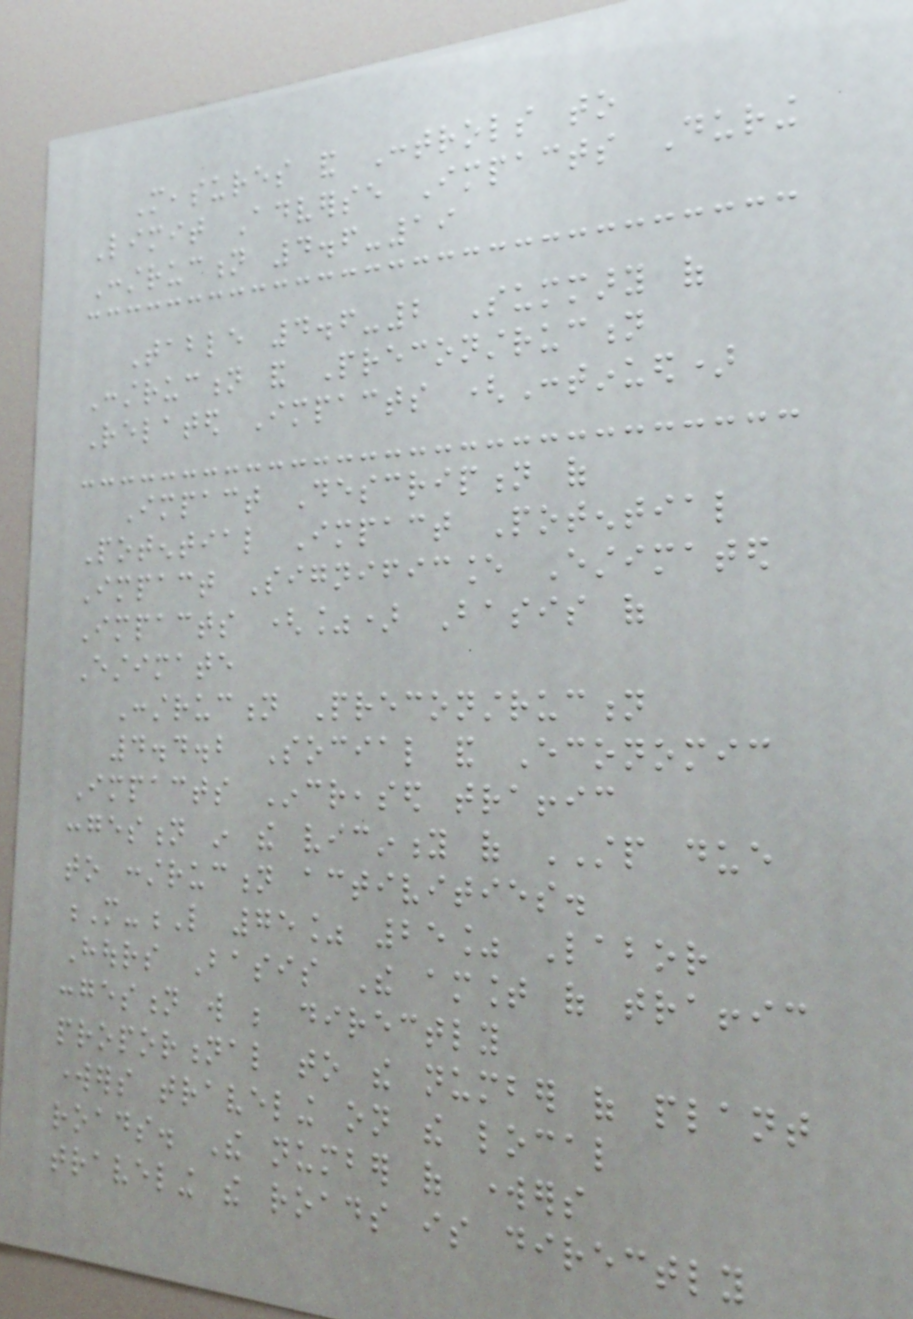Measures and Controls to
Limit Adverse Impacts During
Construction 4.6-19
Table 4.6-2 Summary of
Construction and Preconstruction
Related Impacts (Continued)
Impact Description of
Potential Impact Potential
Impact Significance Estimated
Impacts (%) Basis of
Estimate
Construction Preconstruction
4.4.2 Social and Economic
Impacts Increased traffic
congestion in the vicinity of STP due
to construction activities.
M-L 75% 25% Labor
Hours Basis The amount of traffic
congestion will be directly
proportional to the number of plant
workers traveling on the local
roads. The number of workers
traveling the roads is directly
